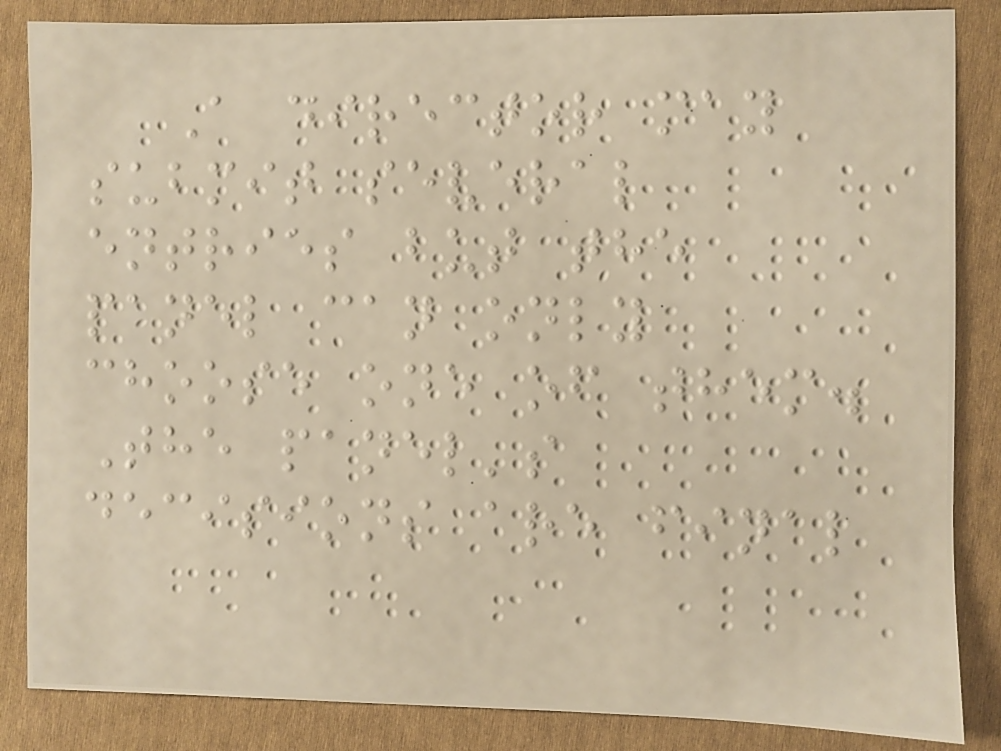A director may
submit several
entries but the
panel can only
choose one of them.
The panel's
decisions are final
